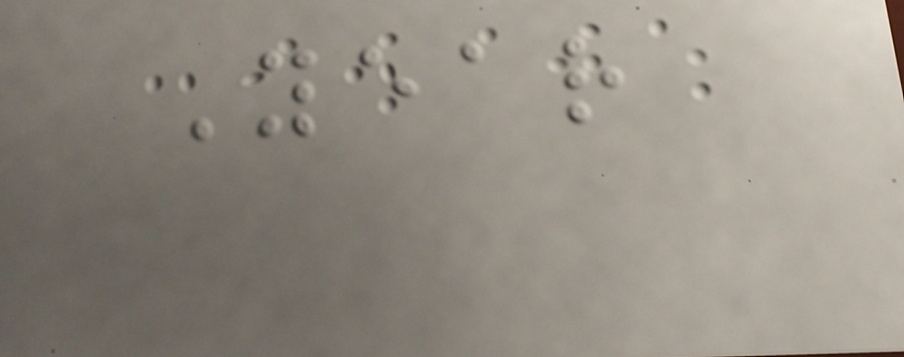Year
